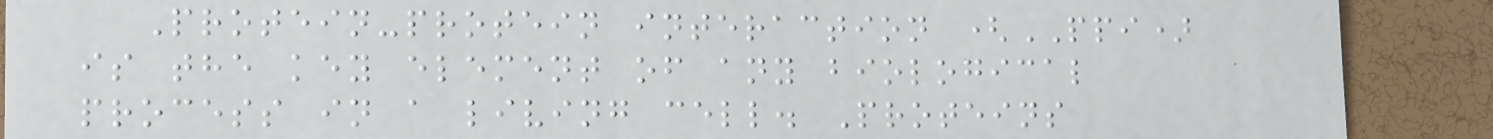Protein-protein interaction (PPI)
is the key element of any biological
process in a living cell. Proteins
